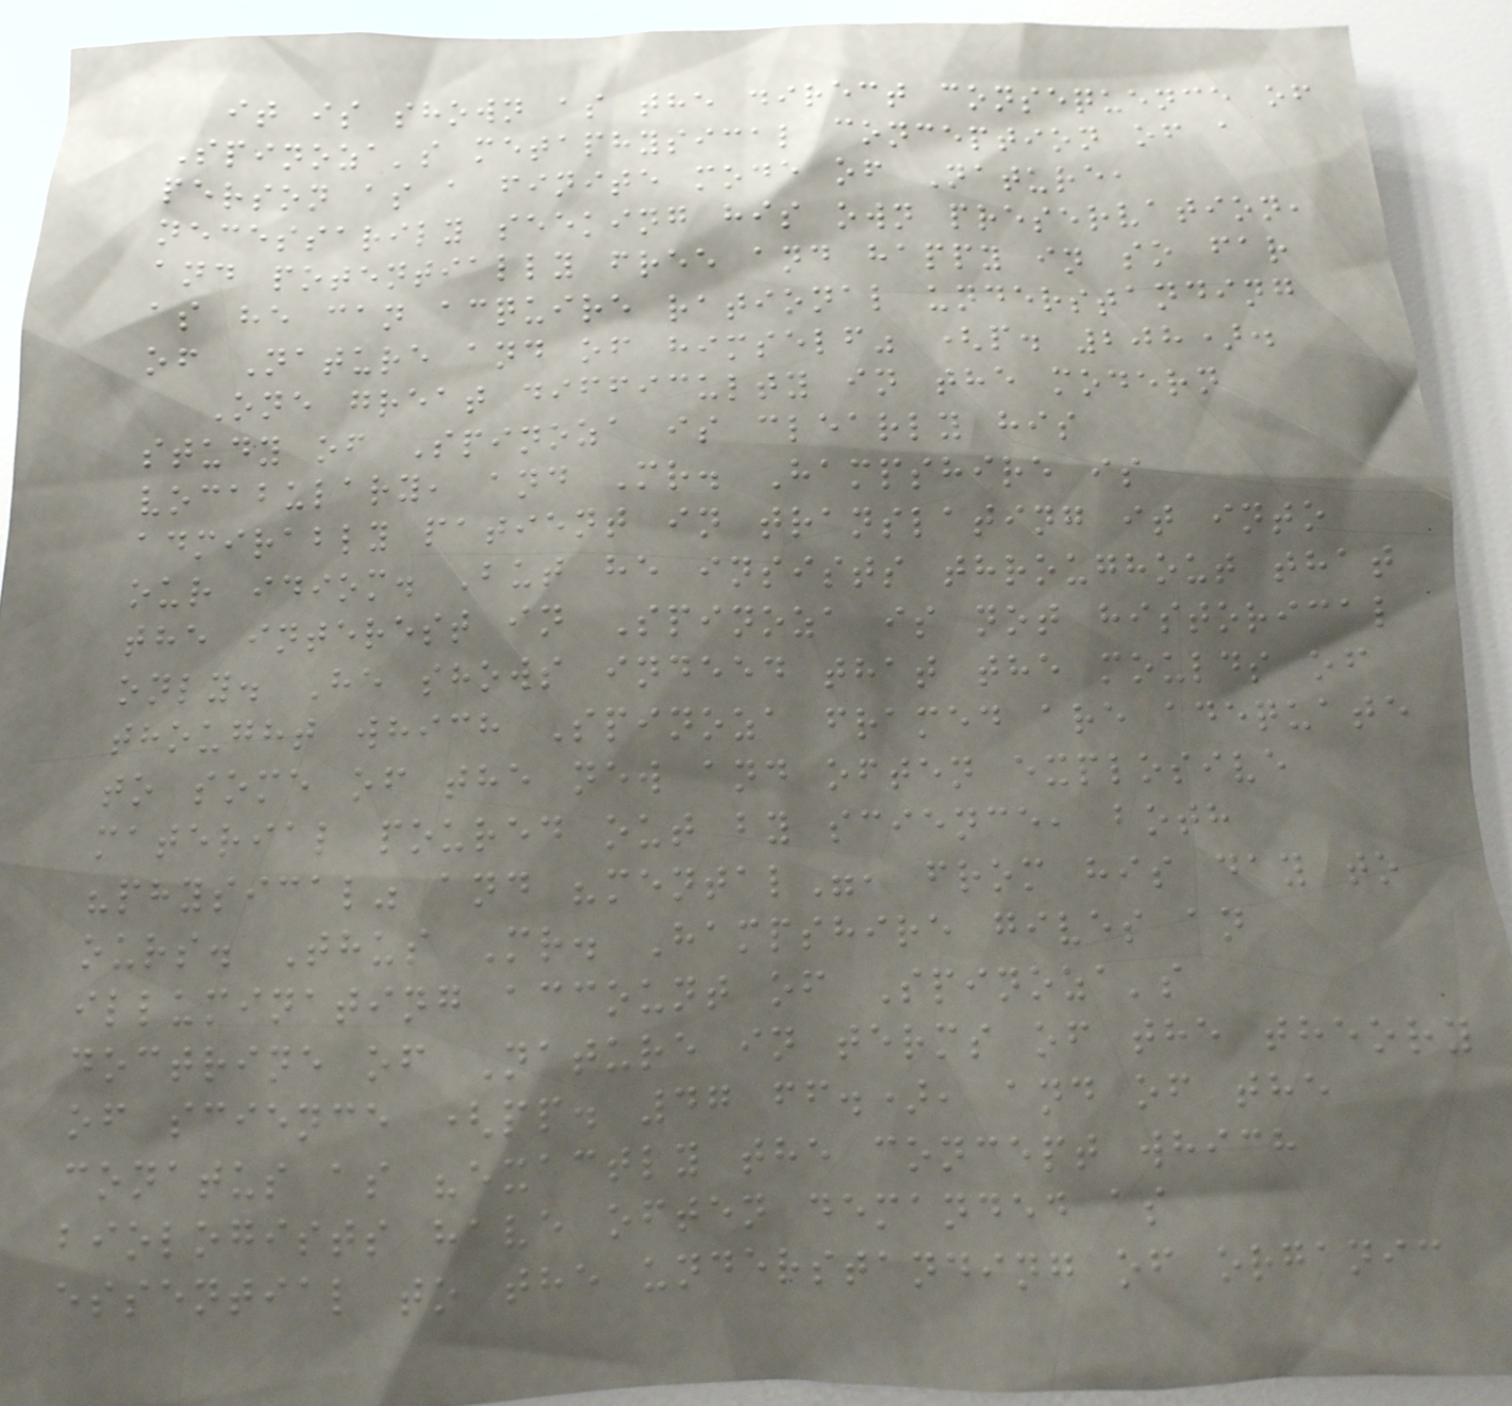it is shown as the direct consequence of
Spinoza's metaphysical conception of a
person as a finite mode of Nature,
necessarily seeking his own preservation,
and potentially free and happy in so far
as he can acquire rational understanding
of Nature and of himself" (p. 208).
One great difficulty in the modern
study of Spinoza is clearly his
vocabulary, and Mr. Hampshire is
admirably patient in translating it into
our idiom. But he insists throughout that
the interest in Spinoza is not historical
only. He shows indeed that the moulds of
thought which Spinoza framed are adequate
to some of the new and often explosive
material poured out by science, both
"physical" and "mental", from his day to
ours. Thus Mr. Hampshire gives an
illuminating account of Spinoza's
doctrine of Nature in terms of the theory
of science (pp. 47 ff.), and of the
conatus as "exactly the concept which
biologists have often demanded as
essential to the understanding of organic
